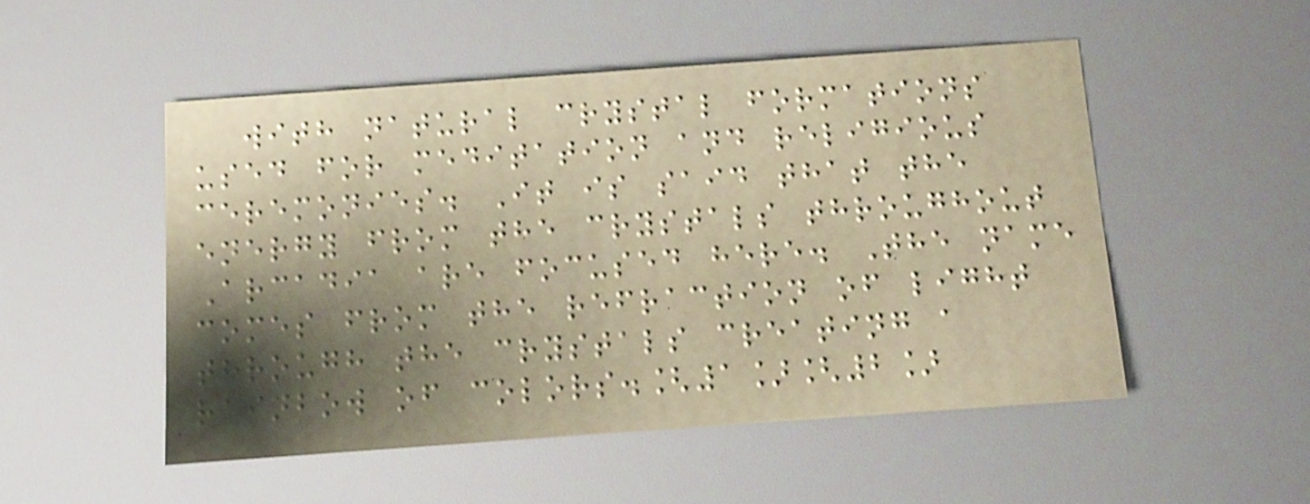with natural crystal formations
used for meditation and religious
ceremonies. It is said that the
energy from the crystals throughout
Arcadia are focused here. The name
comes from the refraction of light
through the crystals creating a
rainbow of colors.[1][2]
